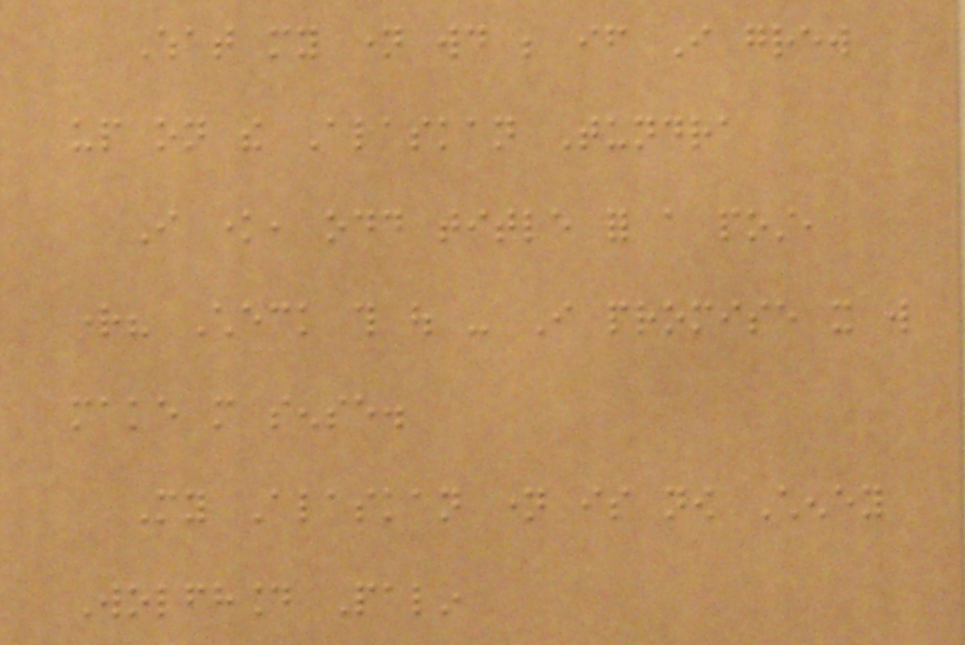What my name would be if I grew
up on the Alaskan Tundra
I know, odd title for a post,
right? Check this out - I promise it will
make more sense.
My Alaskan name is now Cheney
Wolfhound Palin
